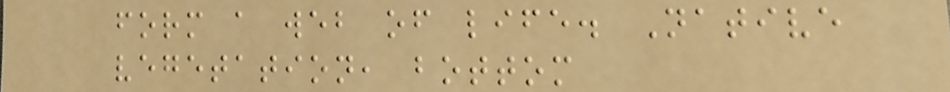form a web of life. Native
vegetation, bottom
